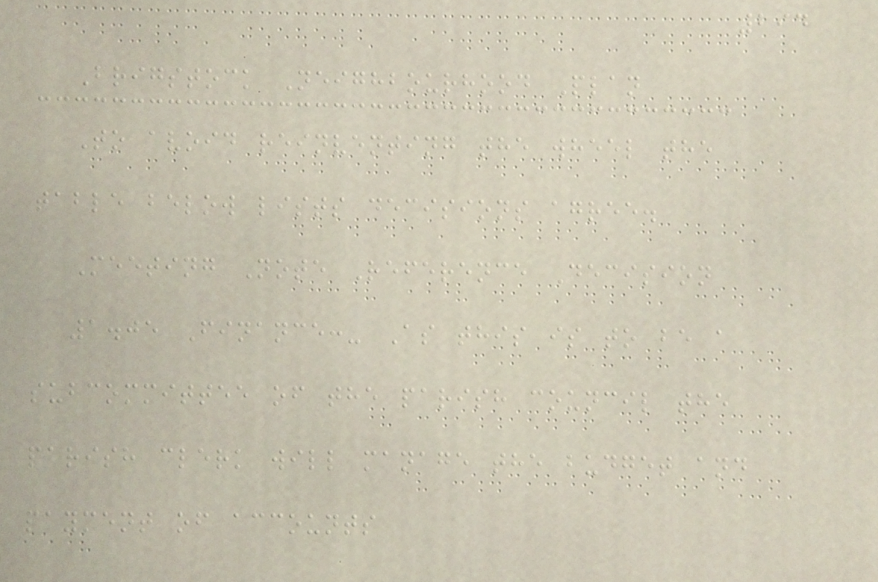294
Brigstock Neighbourhood Plan
To avoid reinventing the wheel the
table below lists decisions agree.
Meeting Note Reference Decision
1.05 Finance:- As this is to be a
subcommittee of the parish council the
parish clerk will manage the budget and
payment of accounts
